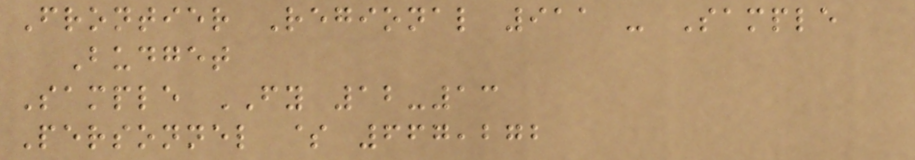Frontier Regional 911 - Sample
Budget
Sample FY 12-13
Personnel $ 667,272
